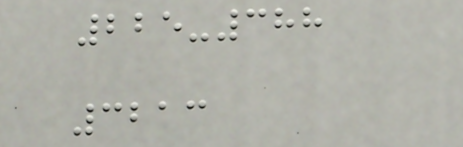225-388
3213
